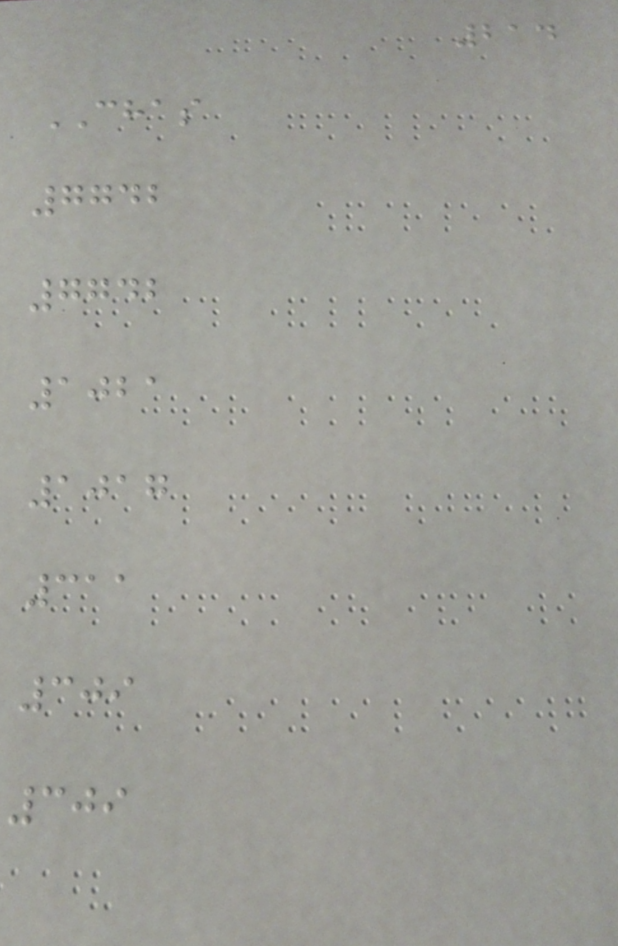214
CHAS
7742
7742
1021
1017
311
309
309
